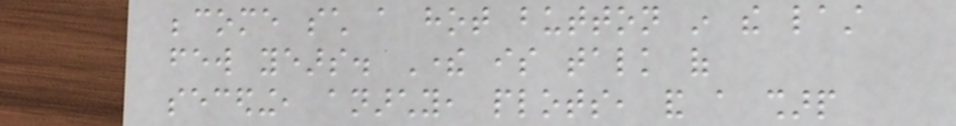become such a hot button in the last
few years. There is talk of
seceding, anarchy, plots, and a sharp
